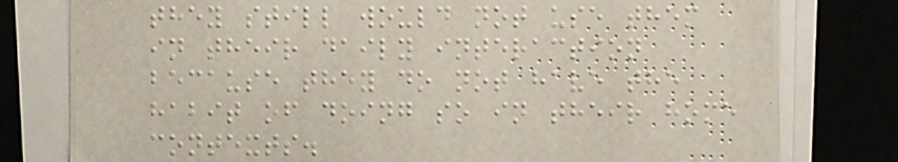they still would not use them
in their daily interaction
because they do not have the
habit of doing so in their home
contexts.
